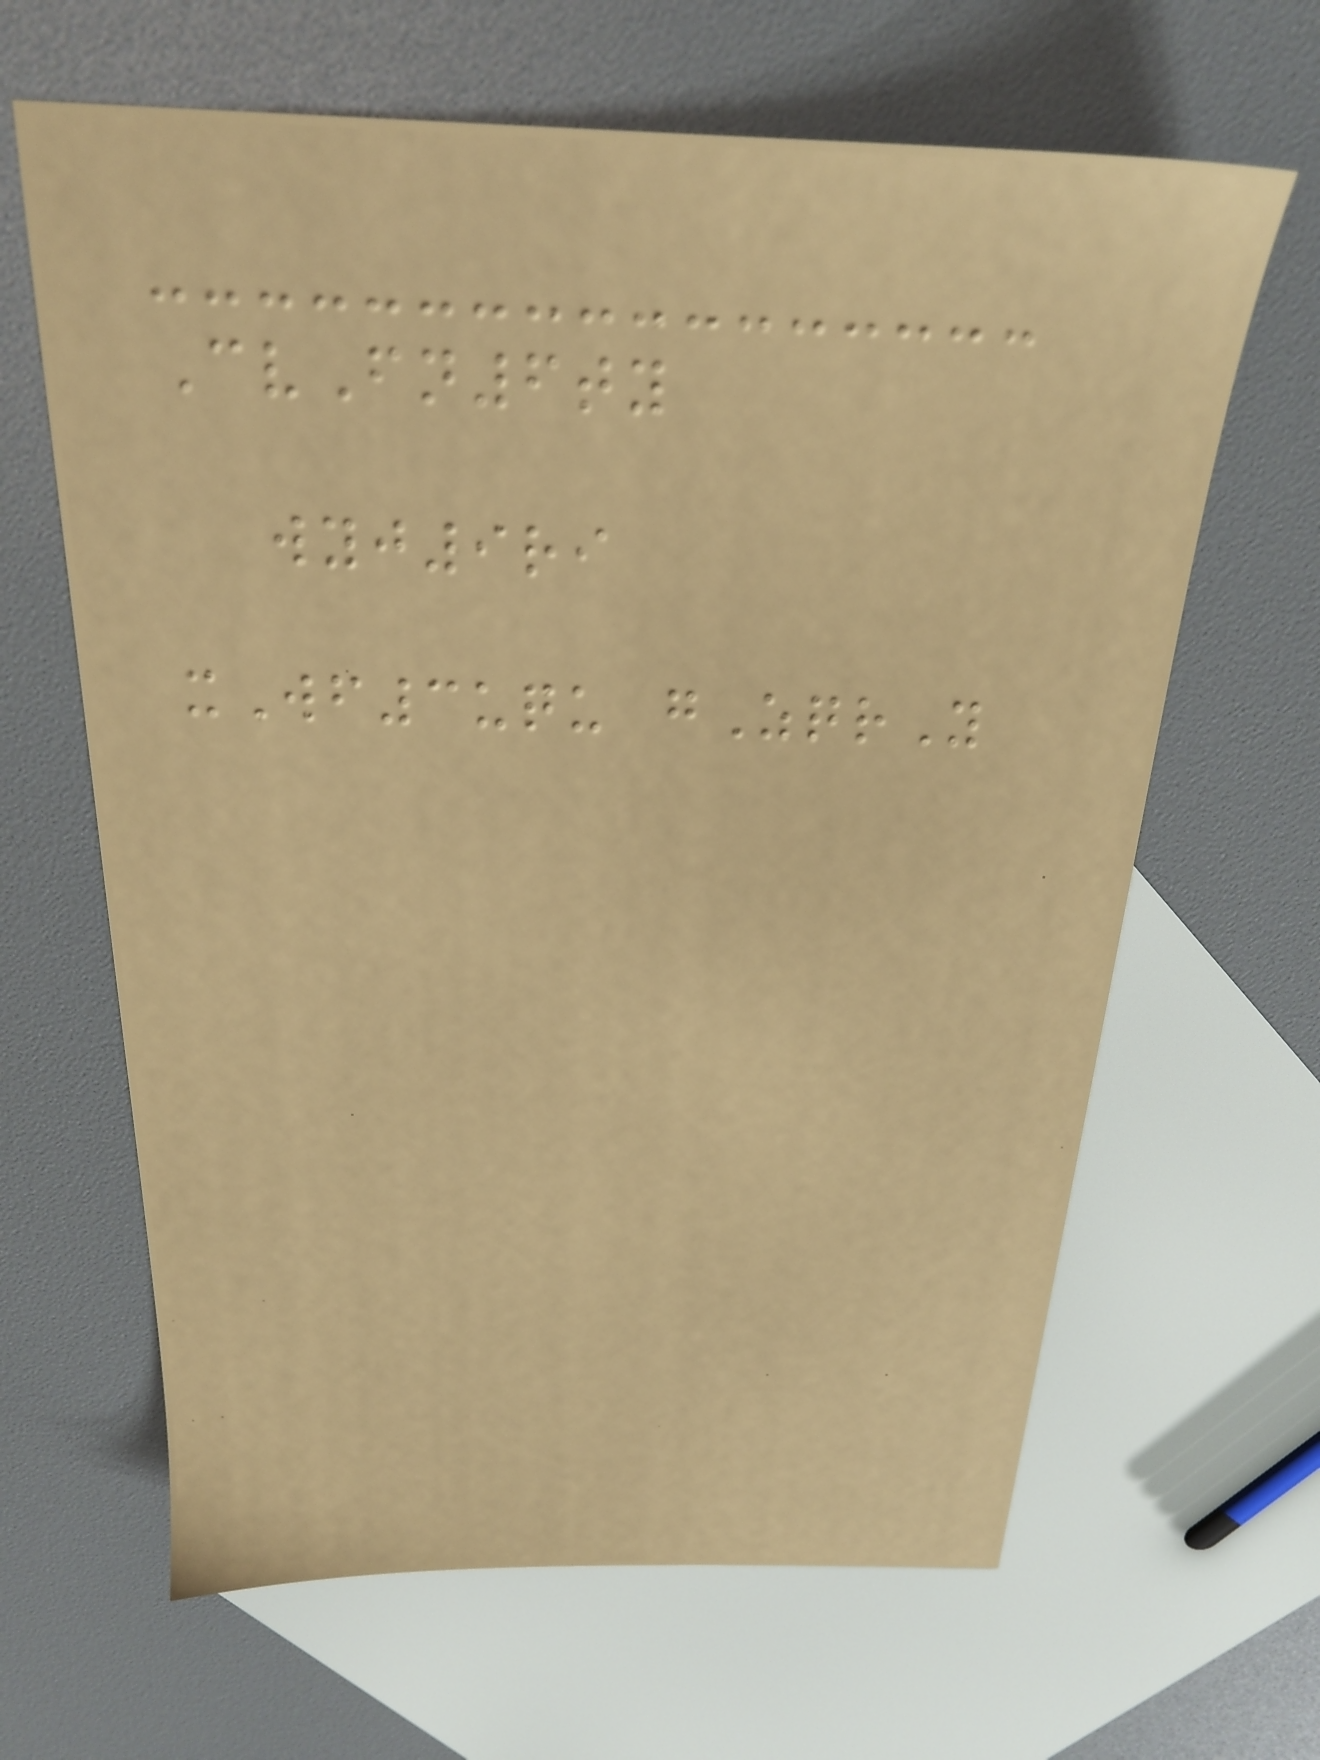CvFn6ty
wyj9ri
xWf3uqu gZqrY
